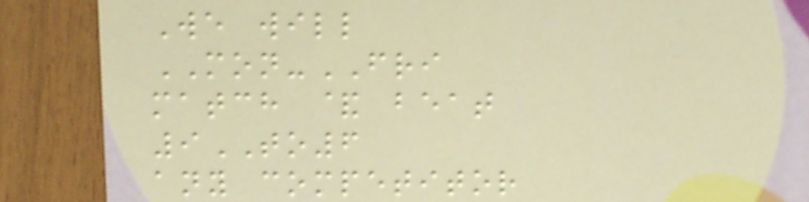We will
MON-FRI
match & beat
9TO6
any competitor
